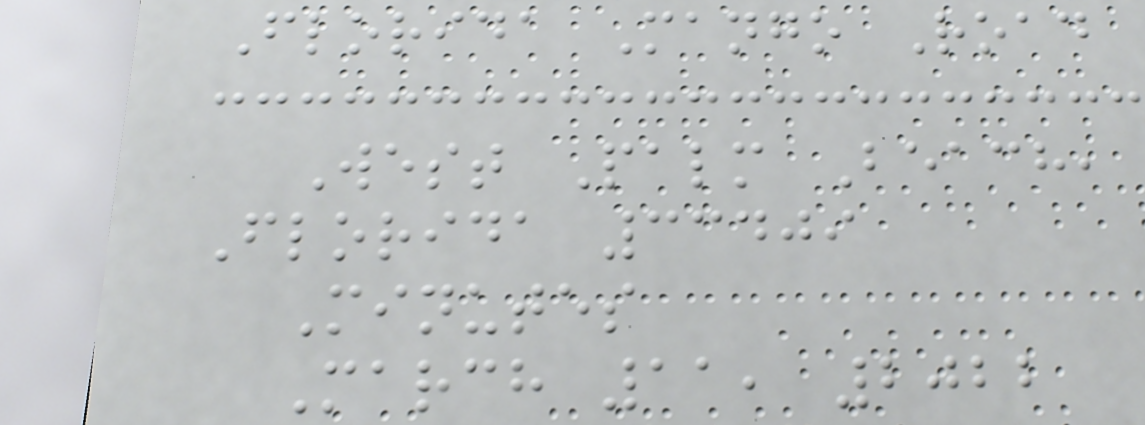Florida Mango Road
West Palm Beach,
Florida 33409
Minutes
March 11, 2022
